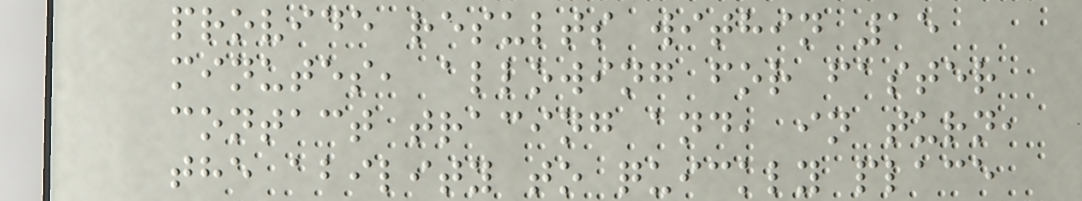provide results within 15
minutes, allowing for faster
contact tracing and, in turn,
the ability to quickly place
